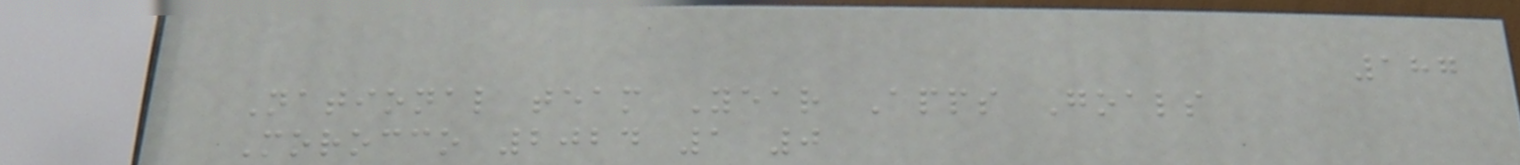187
National team Year Apps Goals
Morocco 2024 1 0
